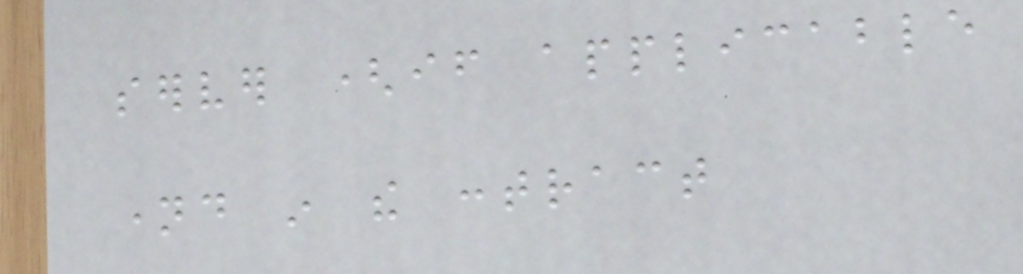server (if applicable
named in the contract
